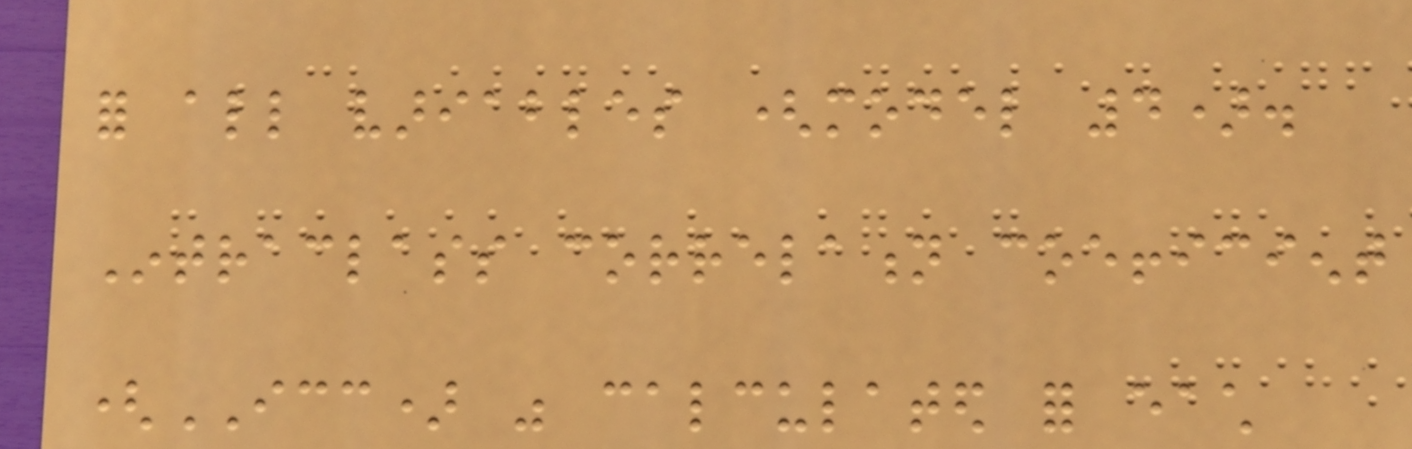for all variables (model 4).
Intraclass correlation coefficient
(ICC) was calculated for each
